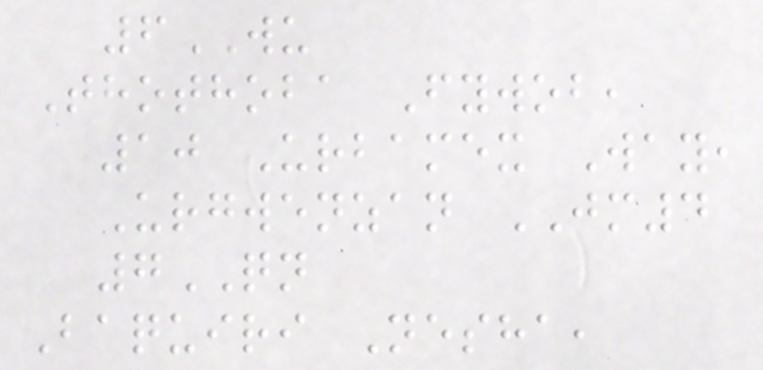6WU
Thothoba Fywob,
10 Urbamex Way,
Urgwenzan JM4
7QN
Baquiri Nesha,
